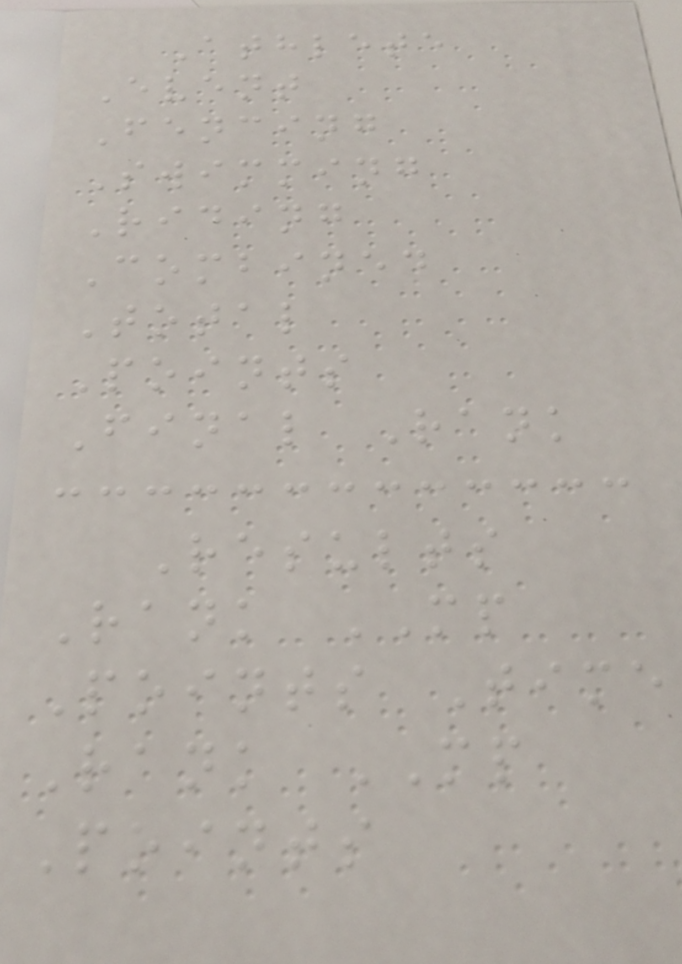Athlete
Event
Fencing
Swimming
Riding
Combined
Total
Points
Final Rank
Results
Rank MP
Points Time
Rank MP
Points
